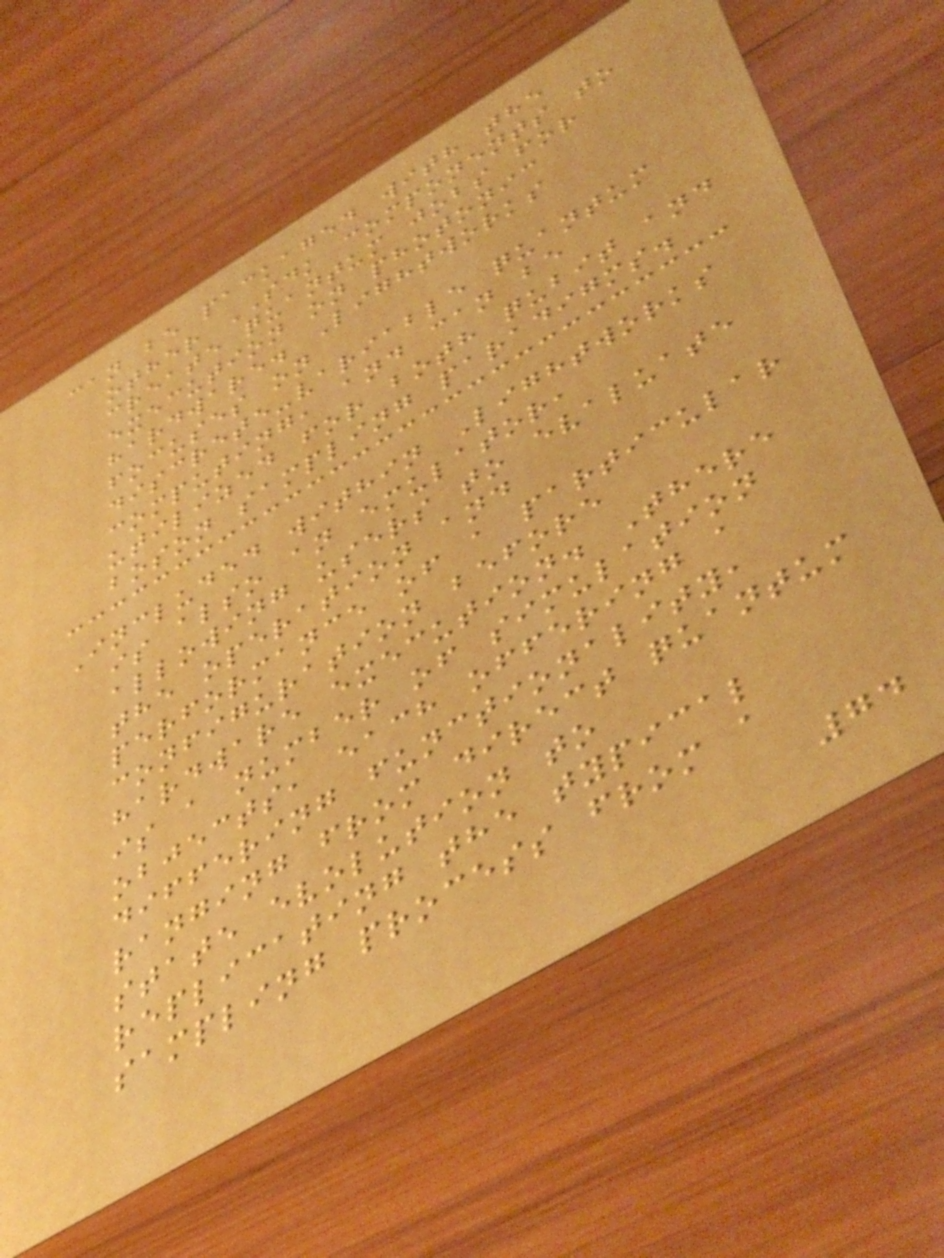can be packaged with the
other SDK components to
create quantum jobs for
execution on photonic
hardware. Lightworks
focuses on
discrete-variable quantum
computing, and can be
utilized for both qubit and
boson sampling paradigms.
Included within Lightworks
is also an emulator,
allowing users to evaluate
the operation and
performance of a particular
configuration before
hardware execution. There
is a number of simulation
objects, each offering a
differing functionality,
ranging from direct quantum
state evolution to
replicating the typical
sampling process from a
74
